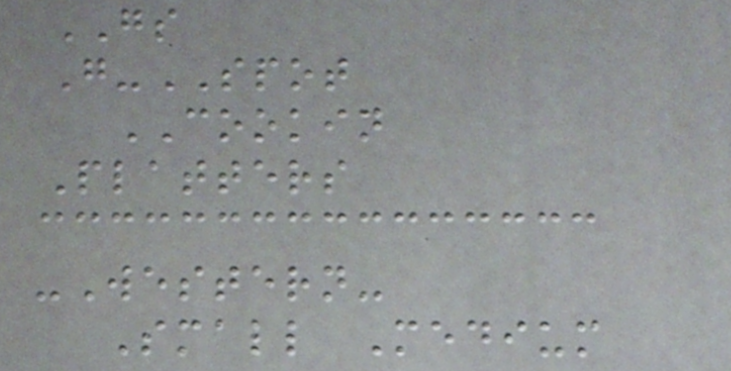GS
G-SPOT
COOKIN
Platters
-Western-
Small Medium
